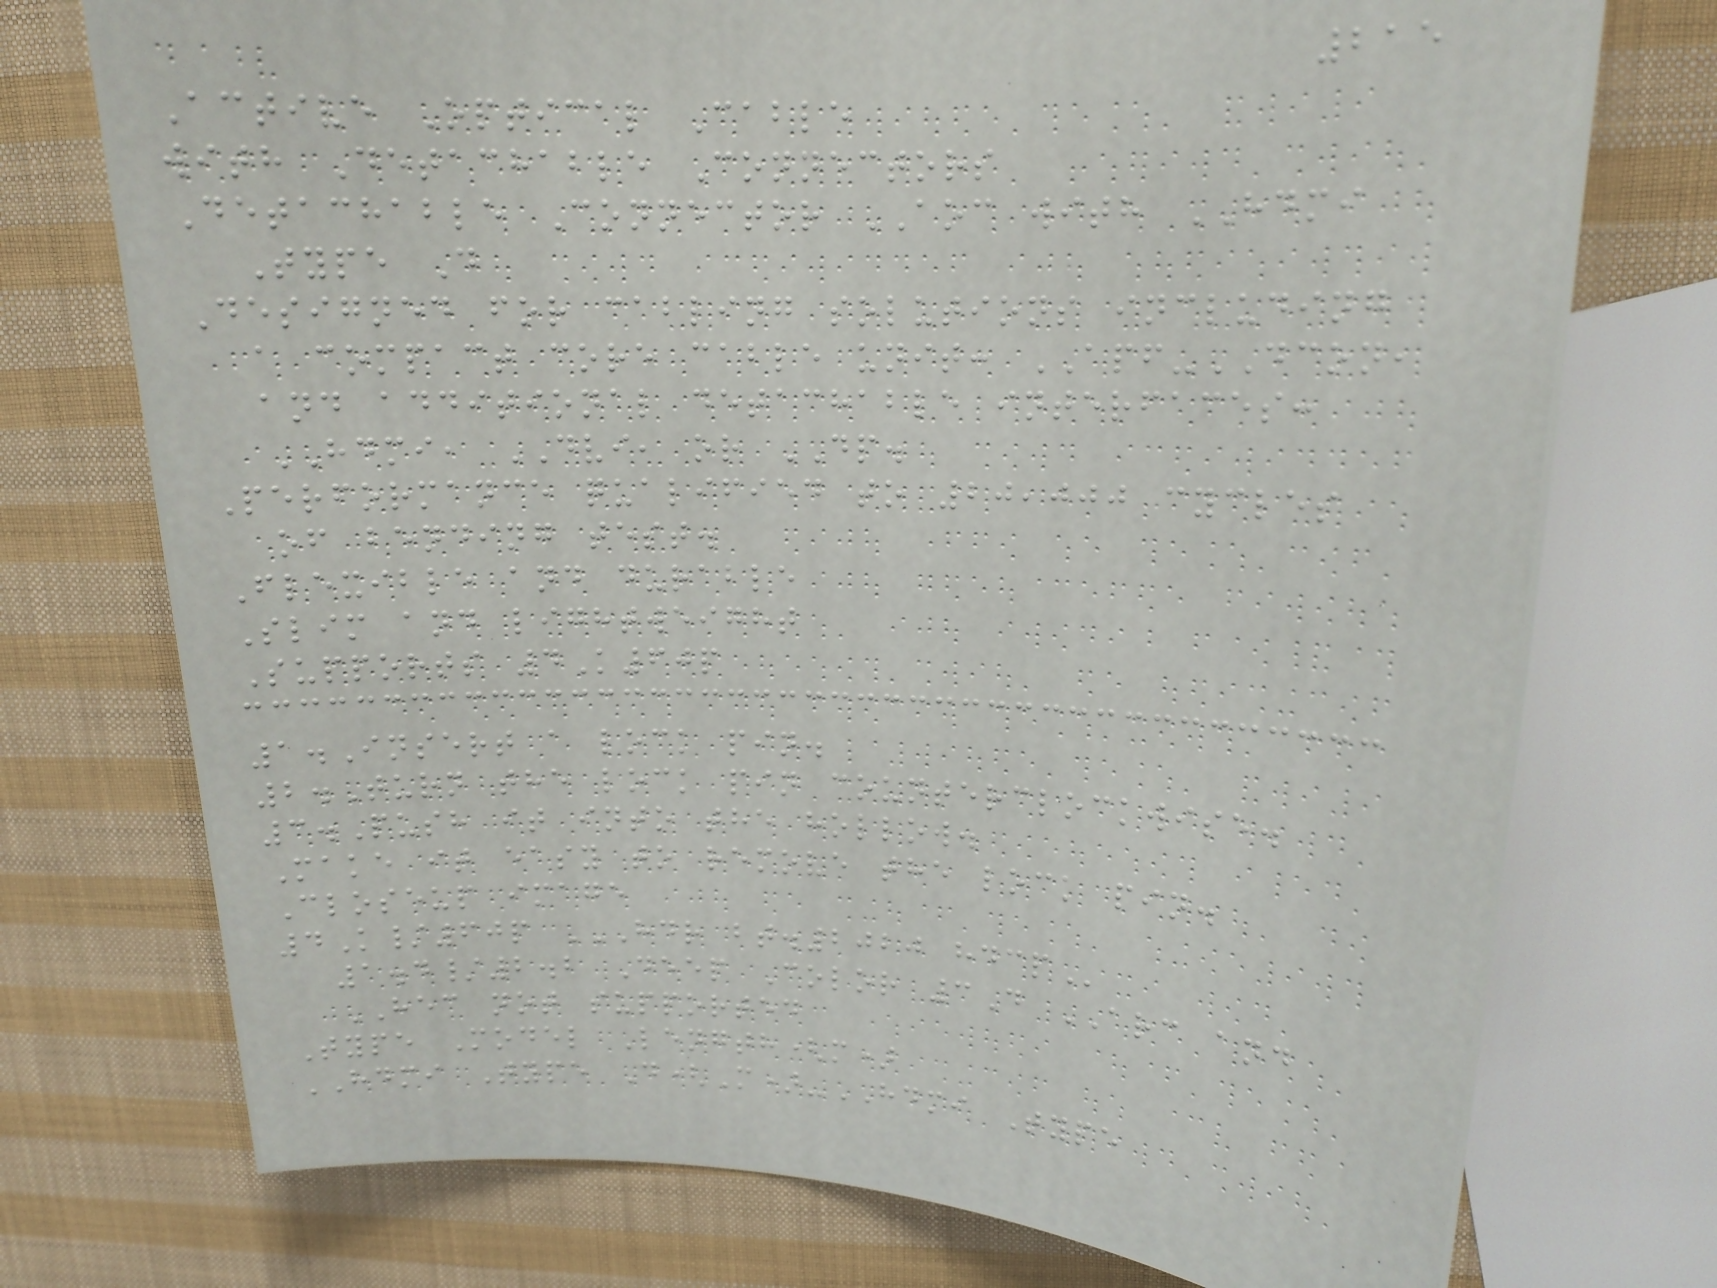215
Active Optical Cable
with Detachable Connectors
Detachable Connector AOC with HDMI
Type D
Designed for cabling solutions including
a compact core cable unit: APF-DCON,
and additional detachable interfaces:
HDMI, DVI, or DP.
Performance qualified to 20,000 cycles
of bending test.
Flexible and durable
Slim and lightweight
Supports 4K60p
1.Insert a lock pin.
2.Turn the lock pin counterclockwise.
3.Push it into the hollow.
Make it easy to remove the lock pin.
Closeup image
4K/60p HDR BT.2020 HDCP
1.4/2.2 Deep Color 3D ARC and
HEC not supported
Type Model Length(m)
HDMI Type D(M)-HDMI Type
